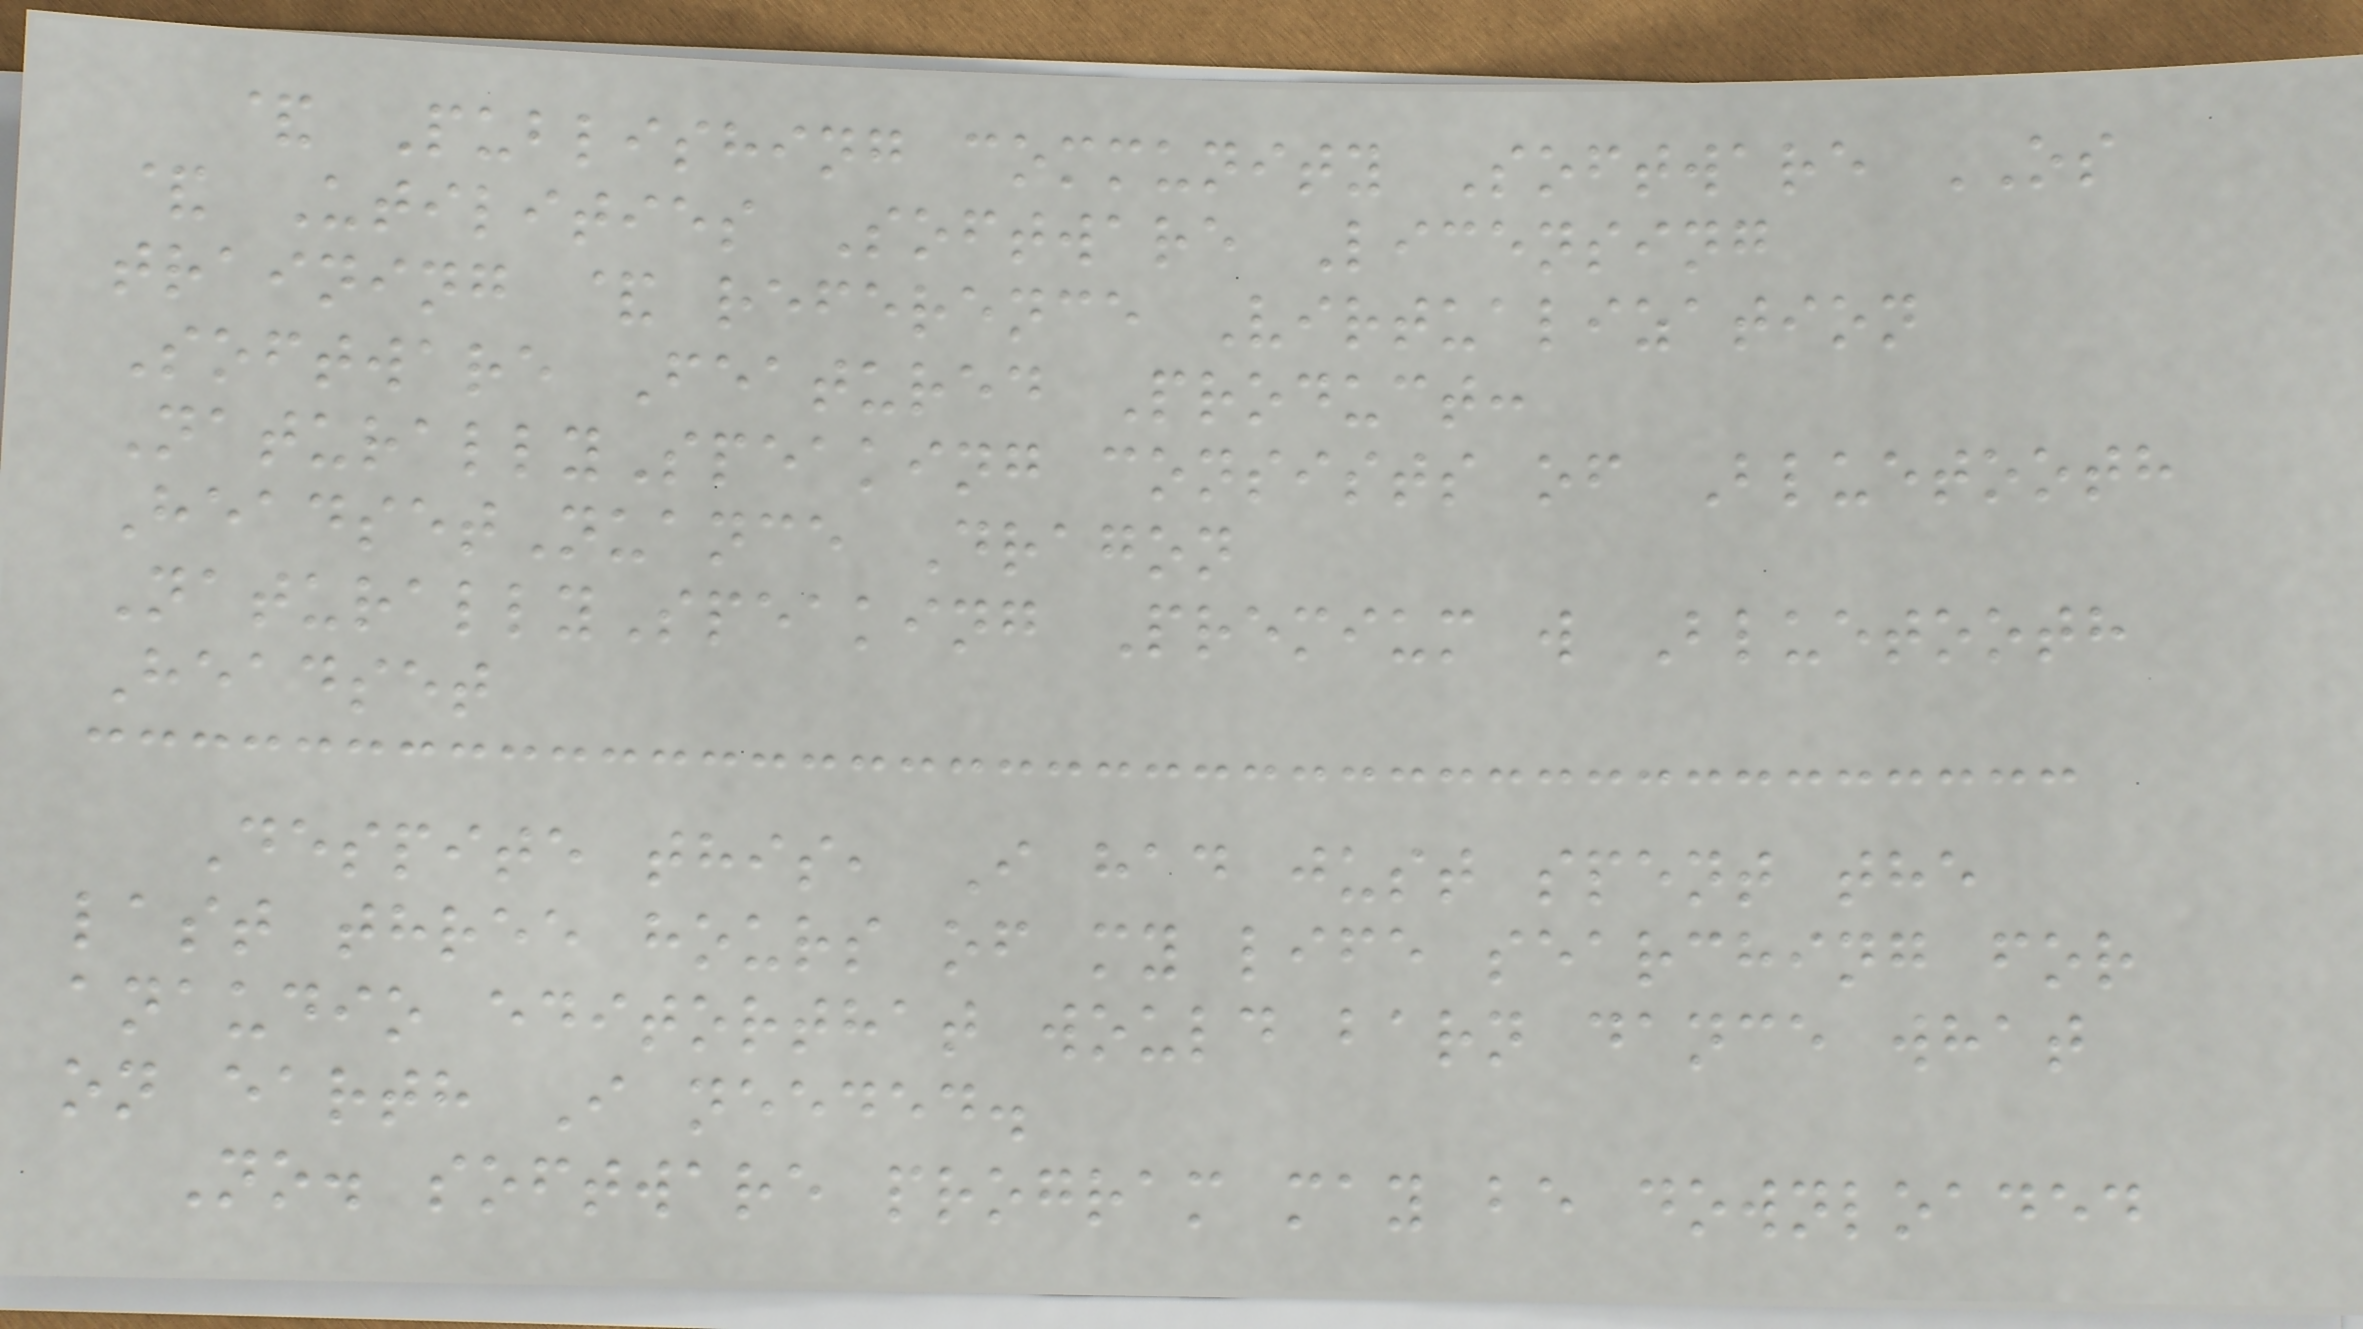& Publishing community Software OS
& Utilities Software Licensing
training & reference Virtualization
Software Featured Product:
NaturallySpeaking consists of Bluetooth
HeadsetNuance Dragon
NaturallySpeaking Premium w Bluetooth
Headset
Despite this, I had just spent the
last three hours of my life searching for
anaudio editorthat would barn dance what
on earth I needed.
No. software program may be downloaded
